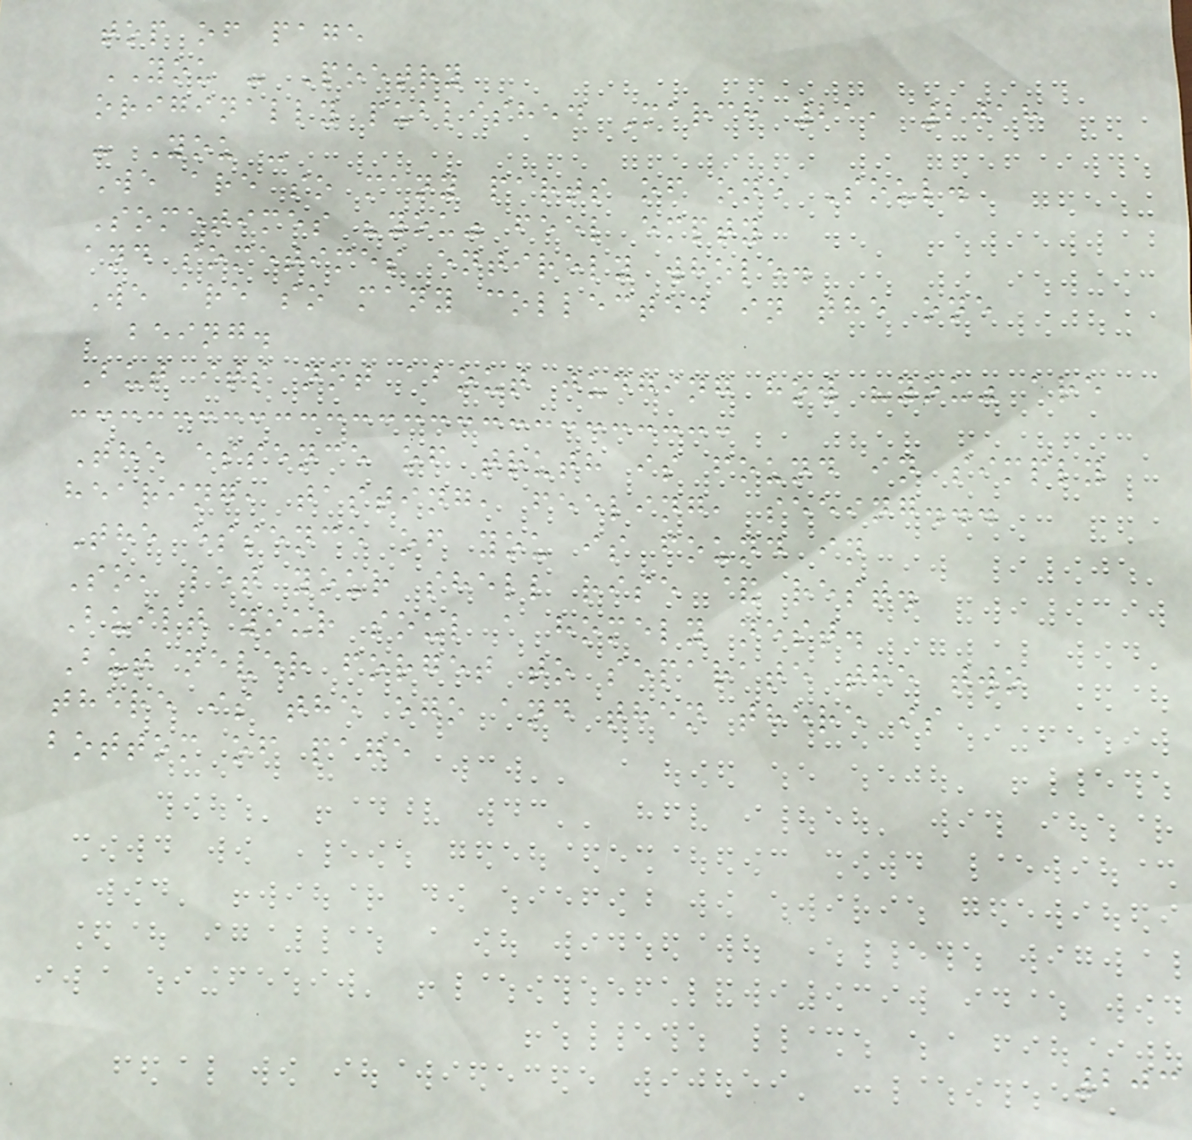top of page
YOU - Poetry
originally published March 21, 2018
- You -
We are so many parts of one Soul.
Sometimes "you" feel empty
and sometimes entirely whole.
We are so many collected in the one
being.
But its not about judging how "you" are
The essence of truth is found in simply
hearing, tasting, feeling, seeing...
The essence of you is found in
So, let your shell rise & rest.
Built your soul a homely nest.
But never forget to separate the two
there is the ego and then there is
bottom of page
203
